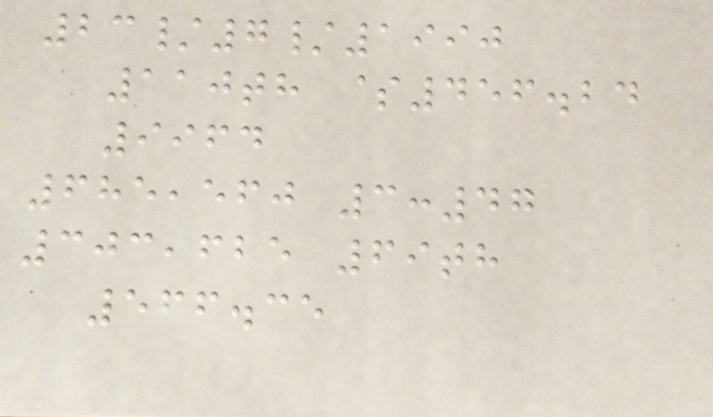23/7/1990
110th $456.24
9964
685,560 3:47
303,625 69th
566.35
